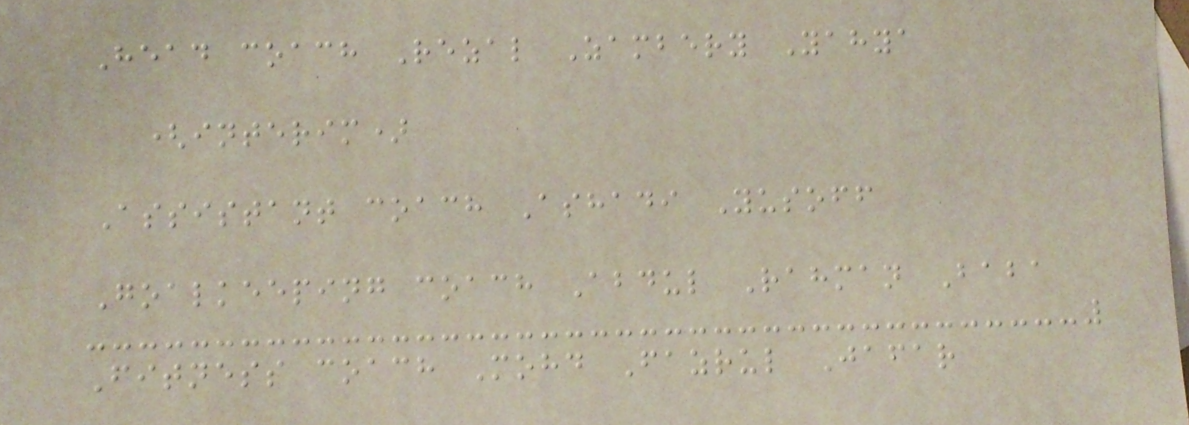Head coach Rezal Zambery Yahya
(interim)
Assistant coach Ashadi Yusoff
Goalkeeping coach Abdul Rahman Baba
Fitness coach Mohd Fazrul Jafar
